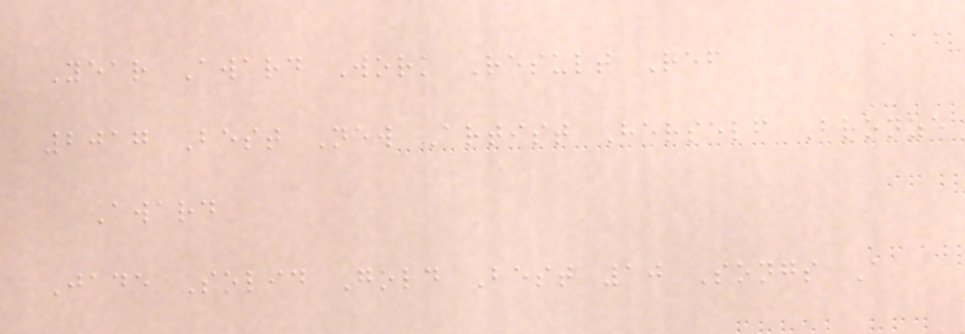Year Award Work Result Ref
2017 Best New Artist Herself Bronze
Award
Jade Solid Gold Best 10 Songs A
